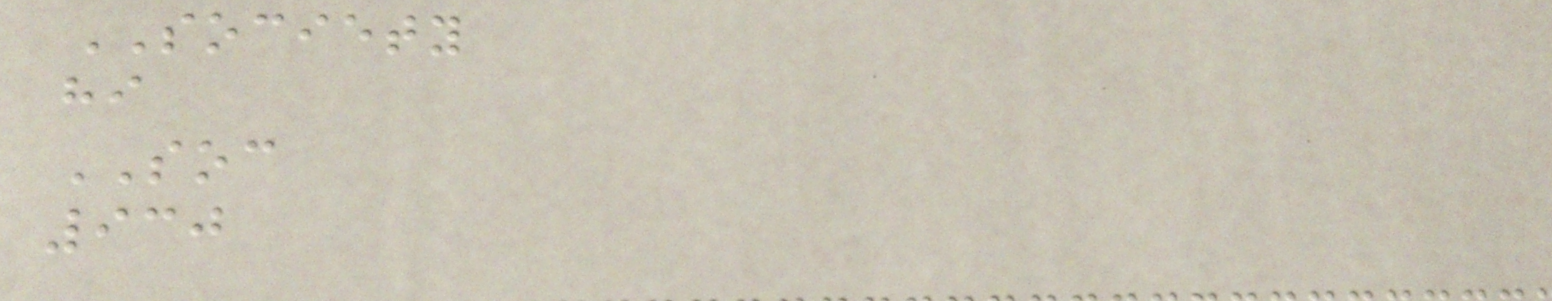SOCIETY
hi
SOC
930
